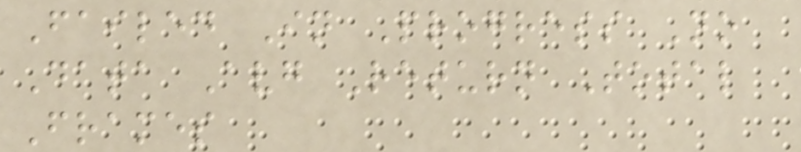Failed In Progress No
Data Avg Return Total
Frames
